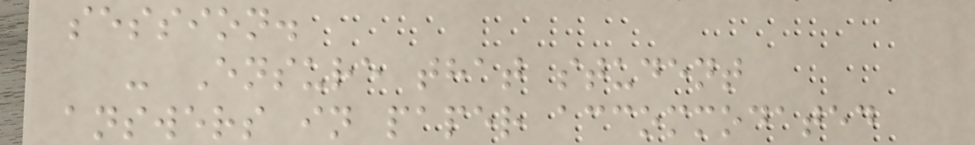session.
- Ensure that student
answers in paper accommodated
